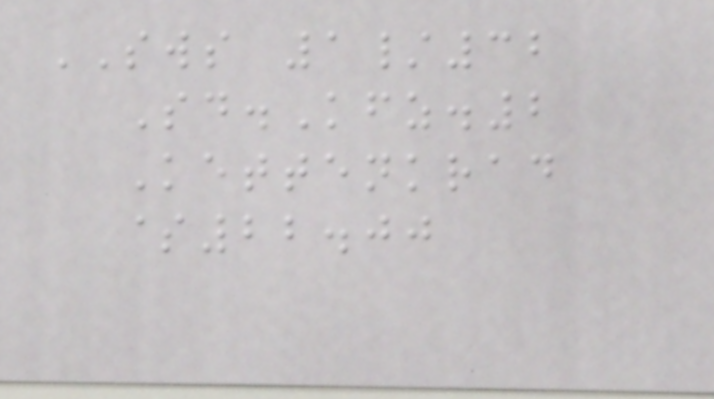SWS 1/32
Sd.Kfz.2
Kettenkrad
$22.00
